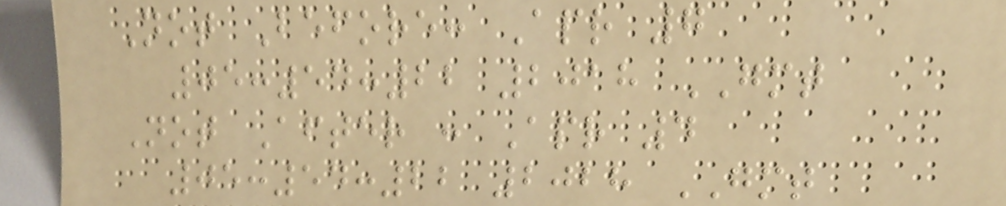Not Before: Apr 7
05:54:22 2018 GMT
Not After : Apr 4
05:54:22 2028 GMT
